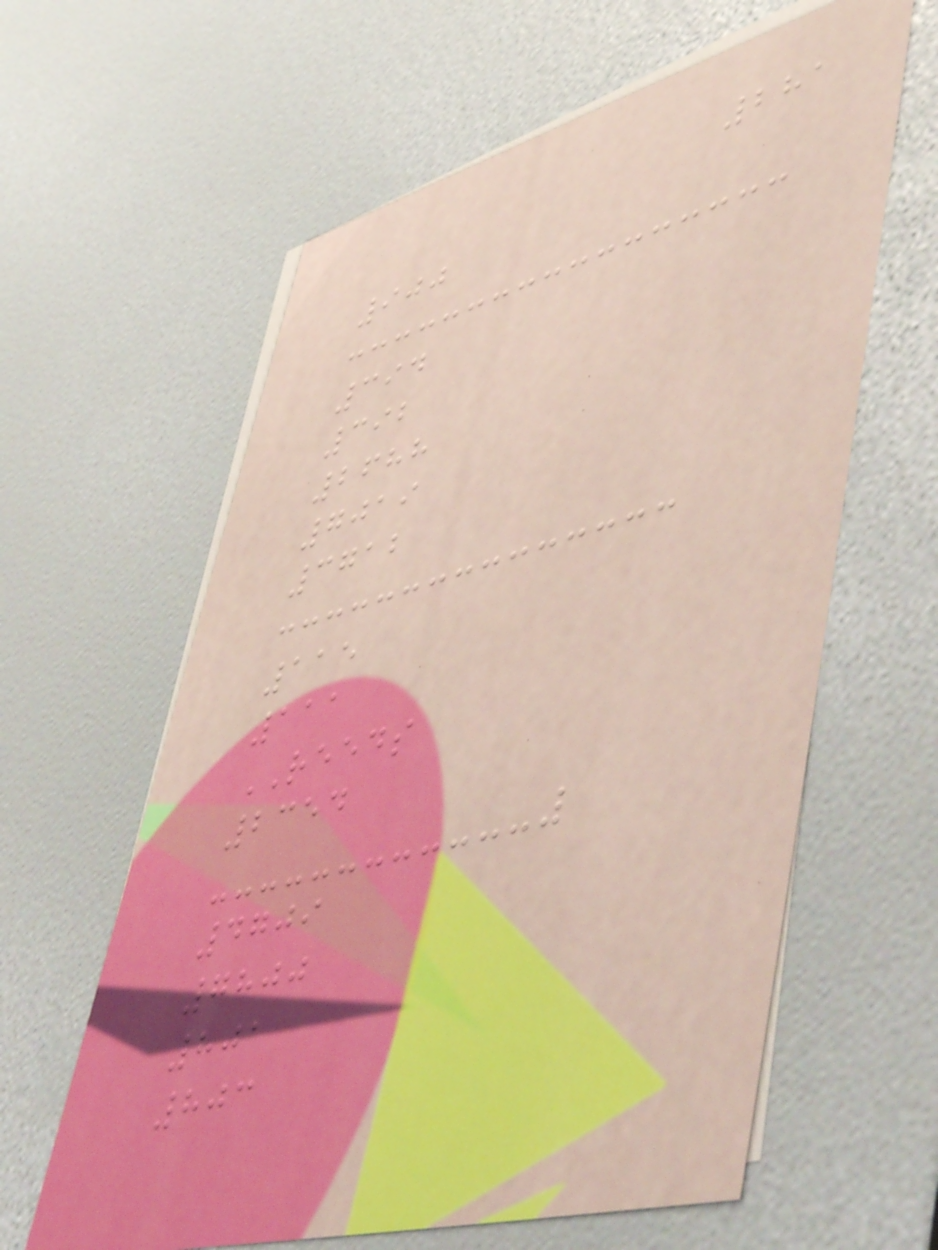281
900
394
392
2688
7019
3712
115
111
REEDS
2354
4709
7800
801
803
